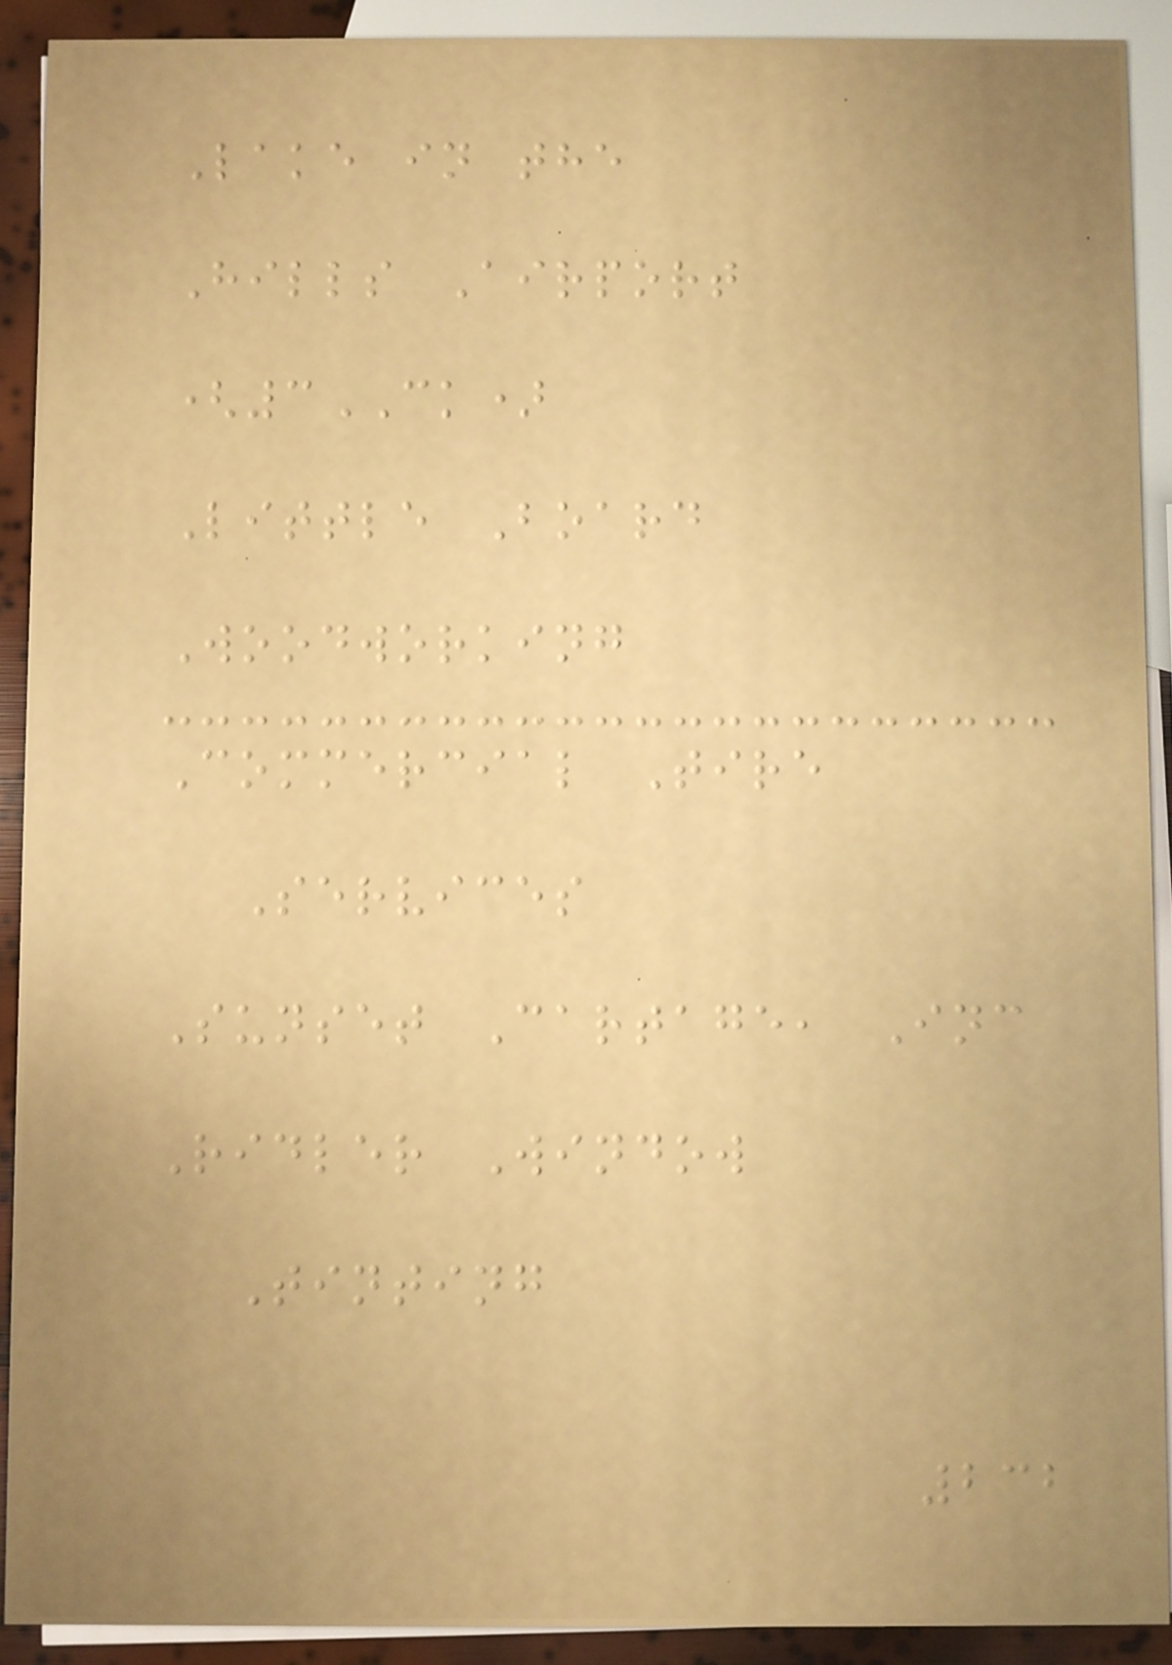Lake in the
Hills Airport
(3CK)
Little Board
Woodworking
Commercial Tire
Services
Sunset Cartage, Inc
Ridler Window
Tinting
232
